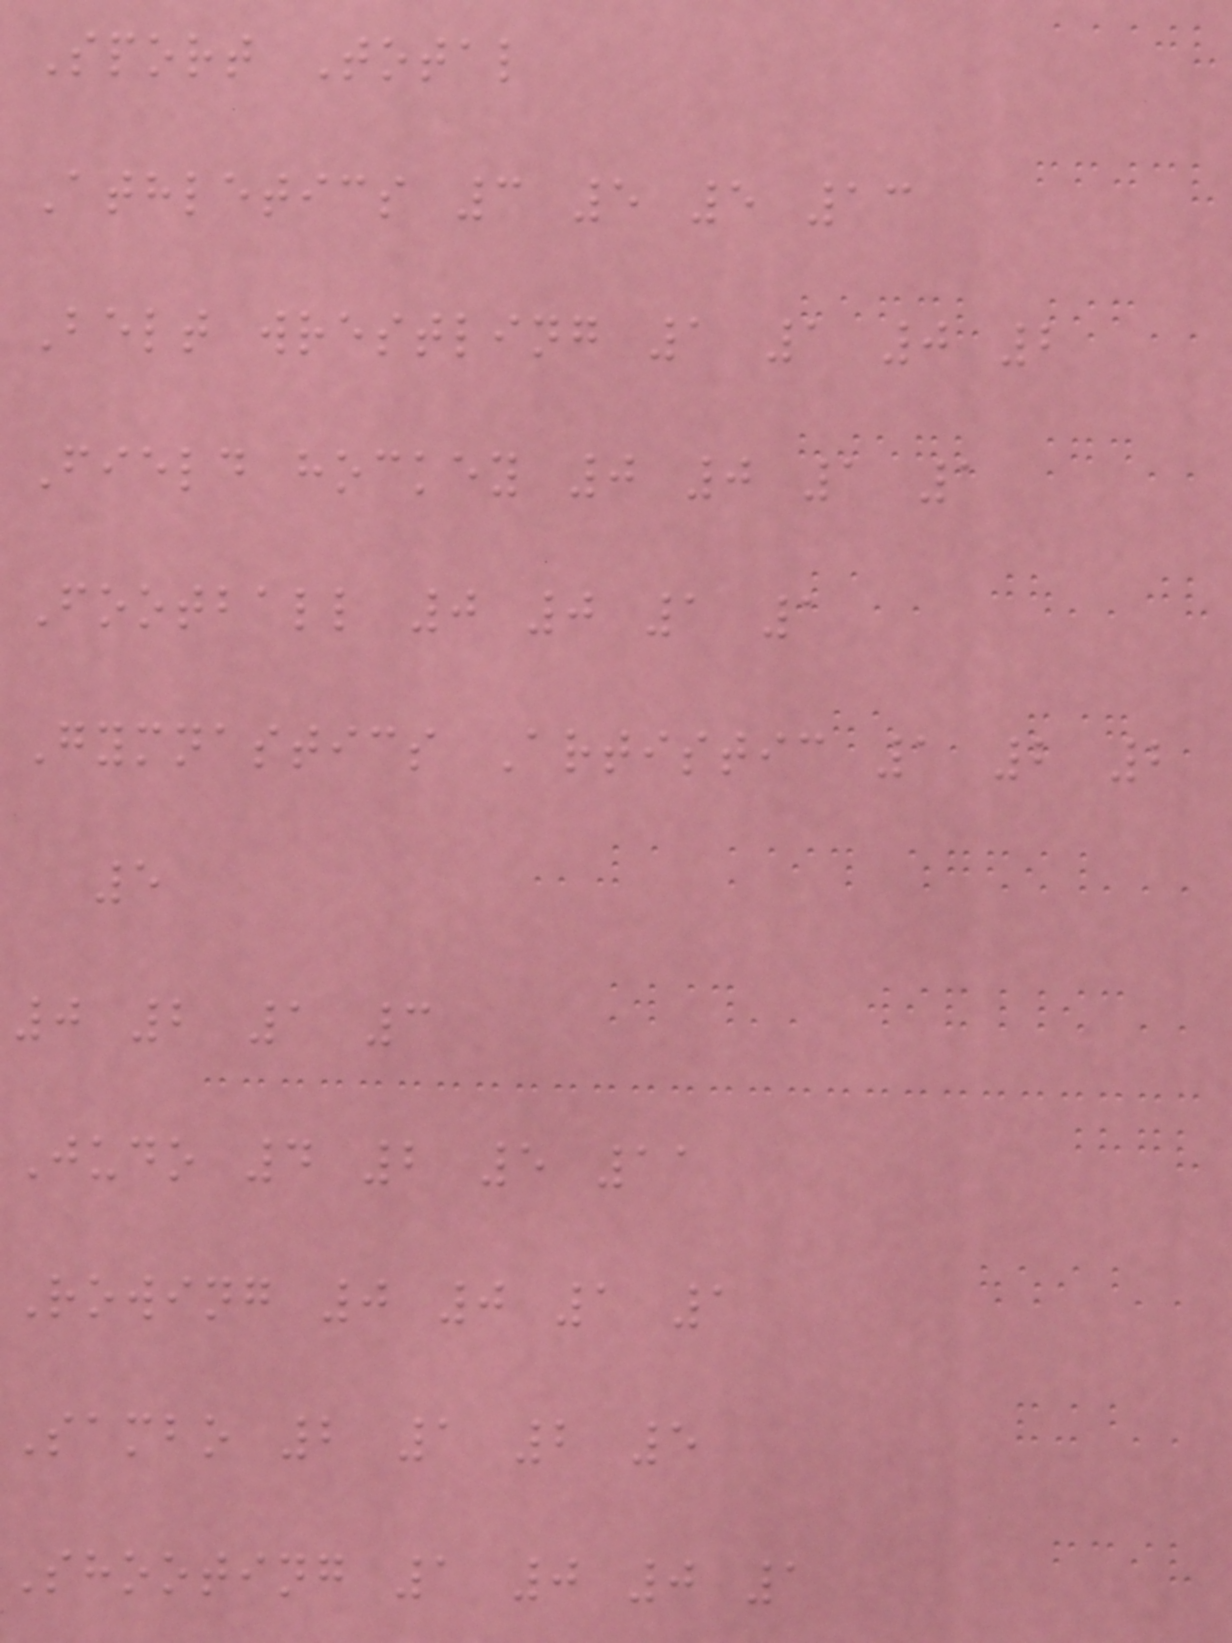Sport Total
Athletics 3 5 5 13
Belt wrestling 1 1 0 2
Field hockey 0 0 1 1
Football 0 0 1 1
Gymnastics Artistic 1 2 2
5
0 2 1 3
Judo 4 2 5 11
Rowing 0 0 1 1
Sambo 2 1 2 5
Shooting 1 0 0 1
